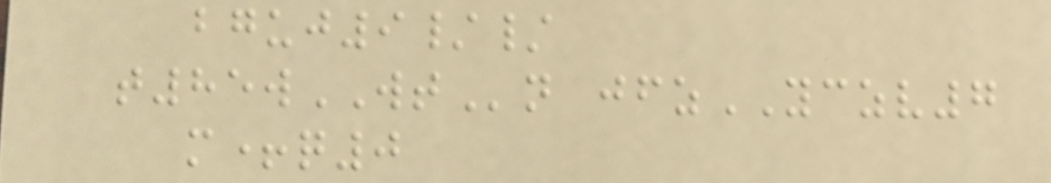bguj9//
t85wWTn jfzYCZV7
m+q0
